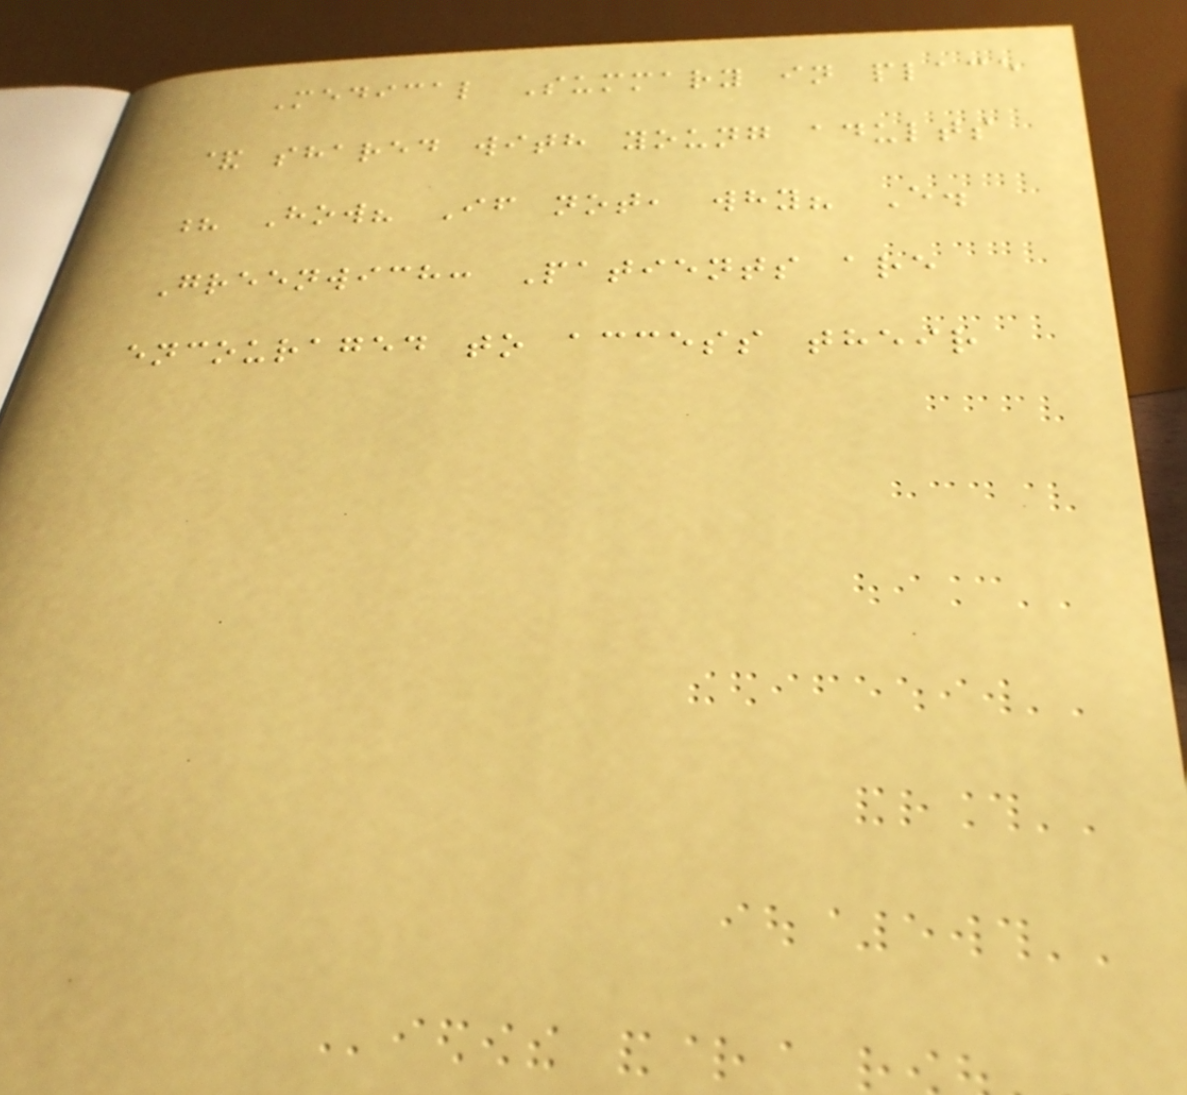Medical Summary in place
& shared with young adults
? How? If not, why? E.
Greenwich: Patients are
encouraged to access their
